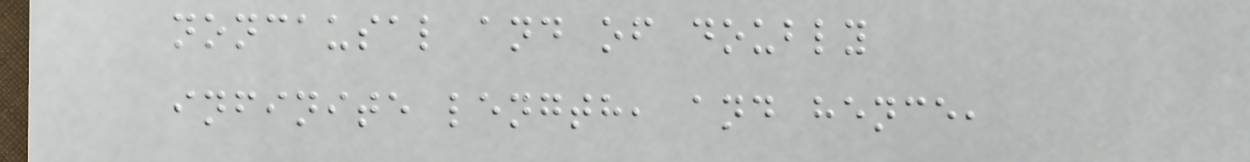noncausal and of doubly
infinite length, and hence,
